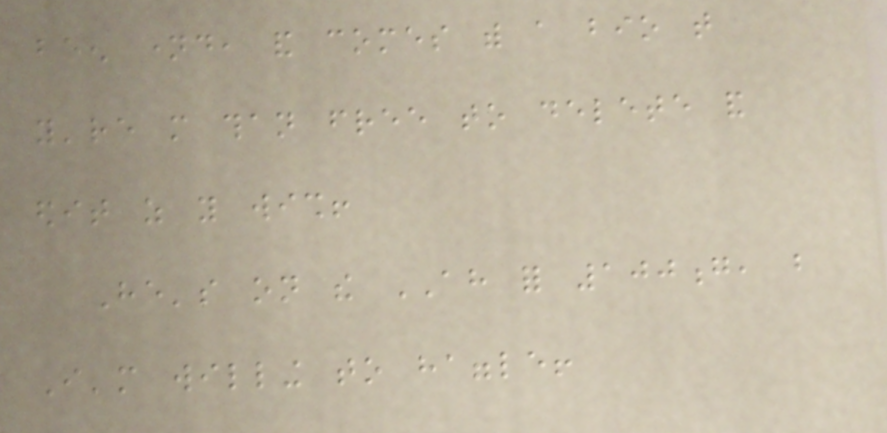been named, and comes with a bio that
you're more than free to delete and
edit as you wish!
He's on the AH for 100g, but
I'm willing to haggle!
